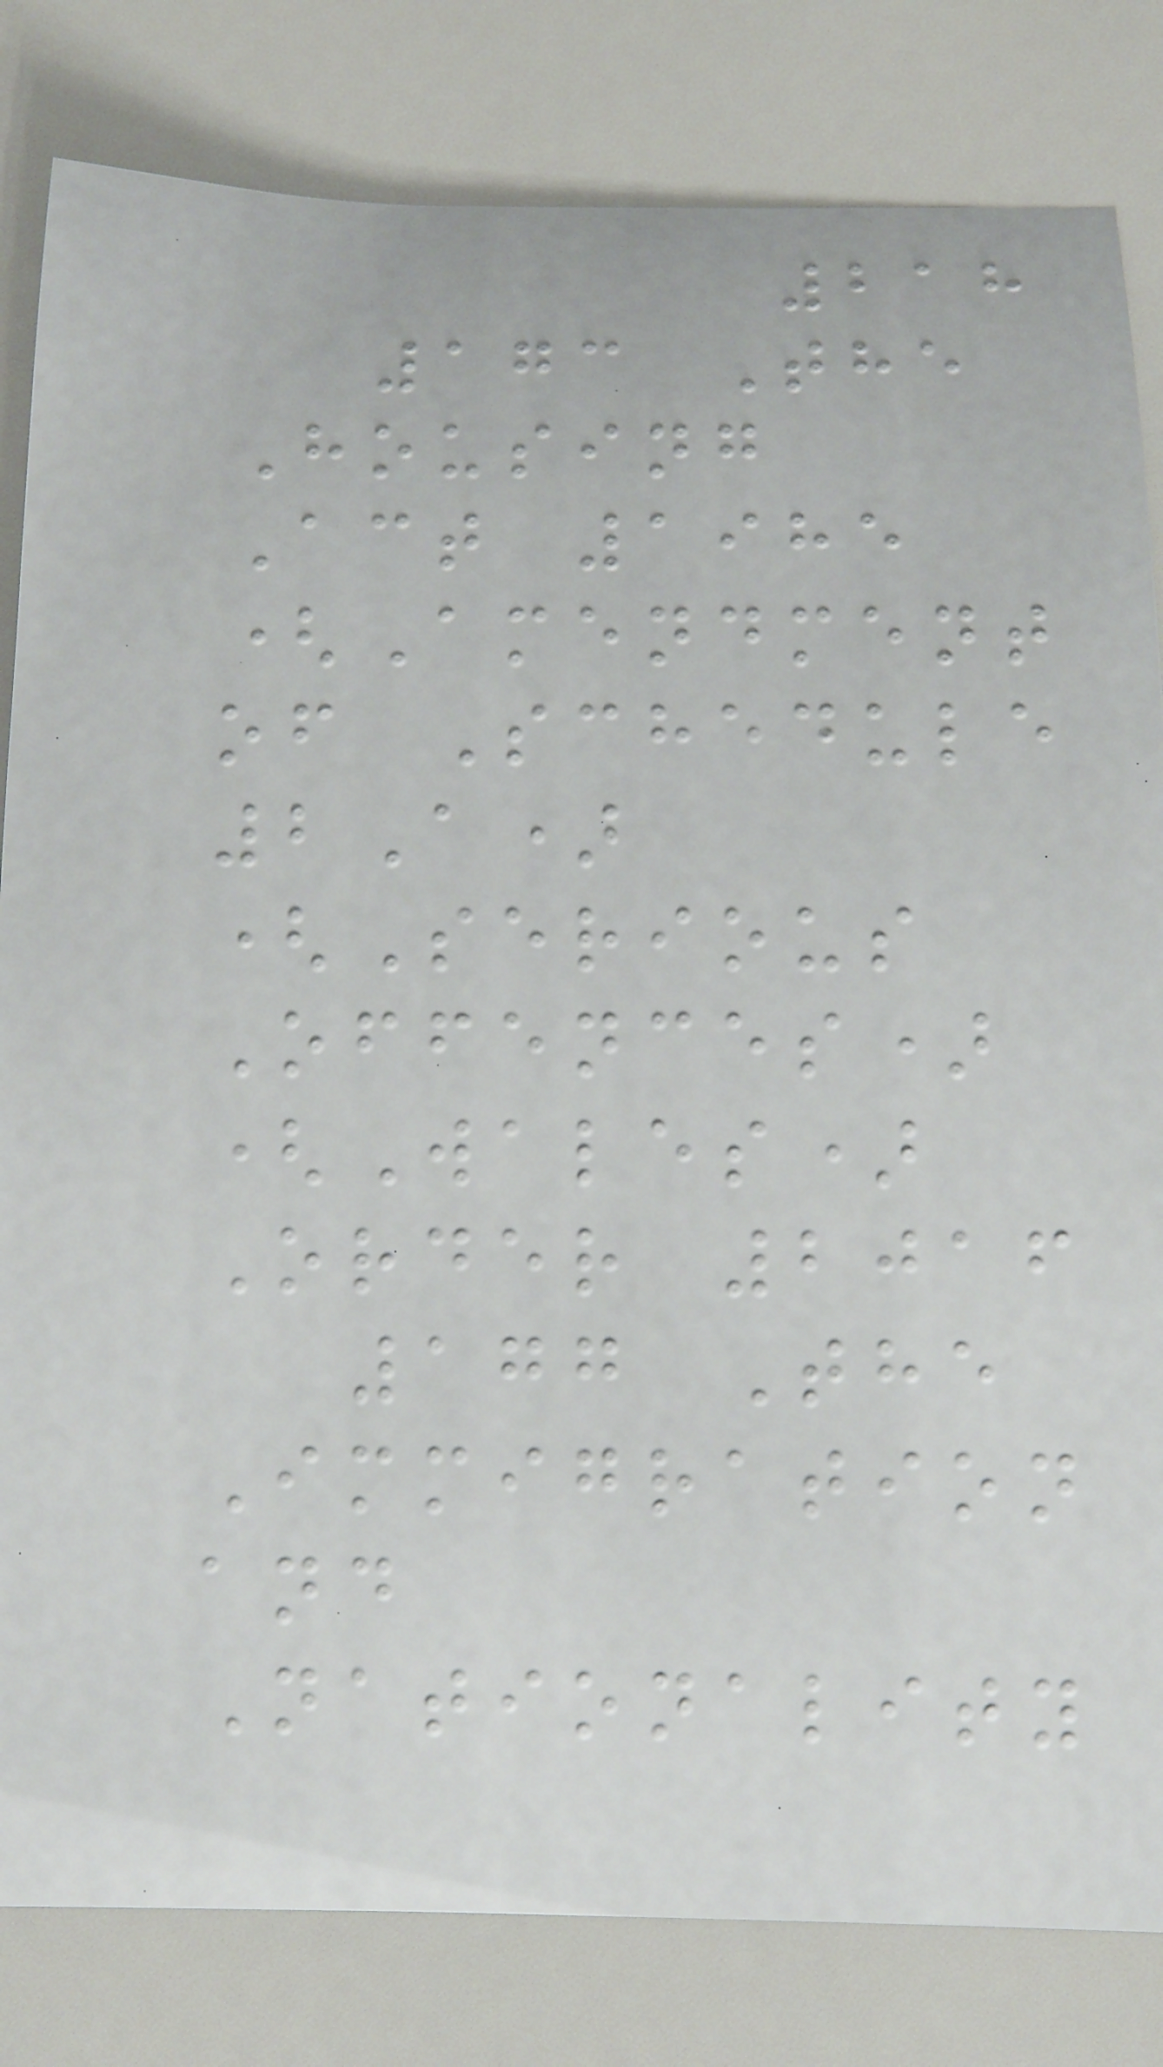218
173 The
Housing
Act 1985
(Amendment
of Schedule
2A)
(Serious
Offences)
(Wales)
Order 2016
177 The
Immigration
and
Nationality
